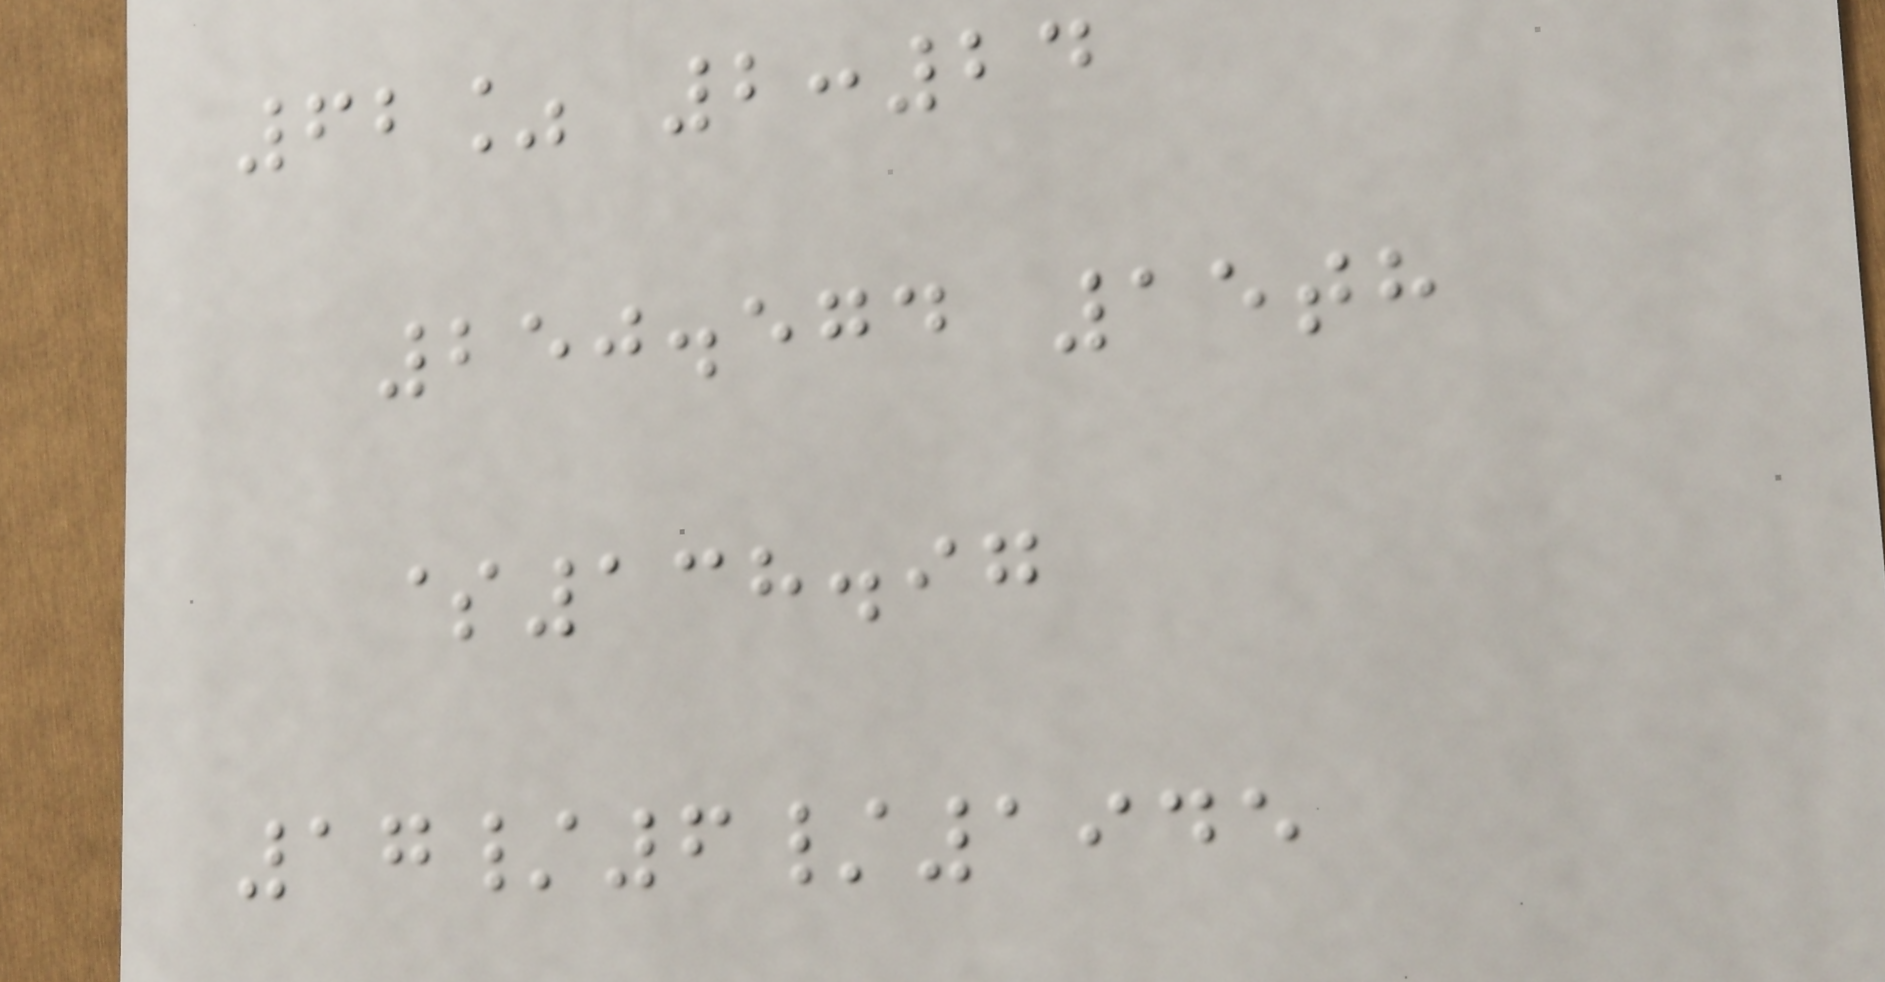62% 2:24
250.574 15th
$138.97
17/6/1945
